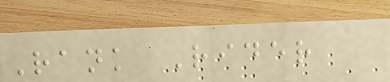Rank Rider
